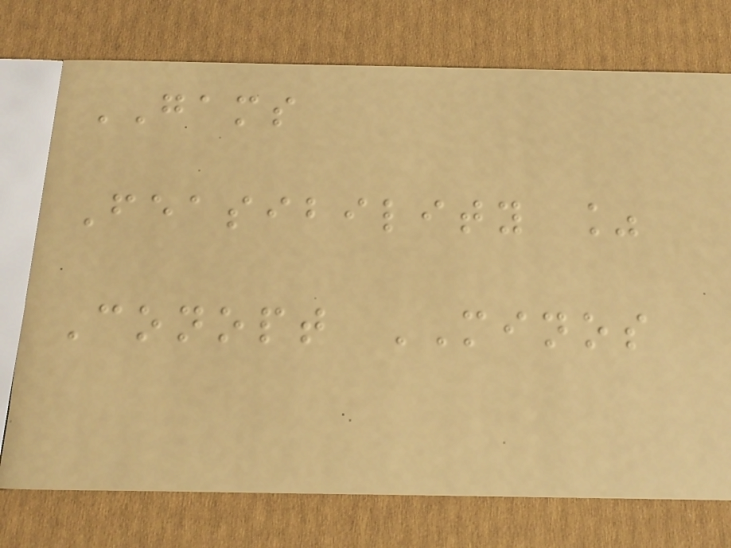GAMS
Feasibility %
Conopt MINOS
